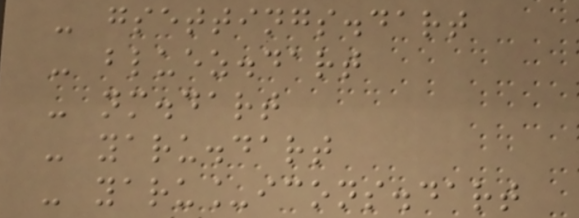- gsettings.dart
- bluez.dart
- nm.dart
- yaru.dart
- yaru_icons.dart
